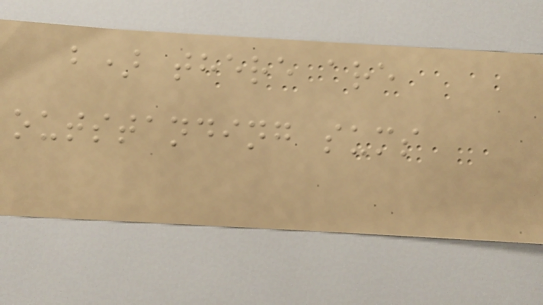b) there are
outstanding sums
